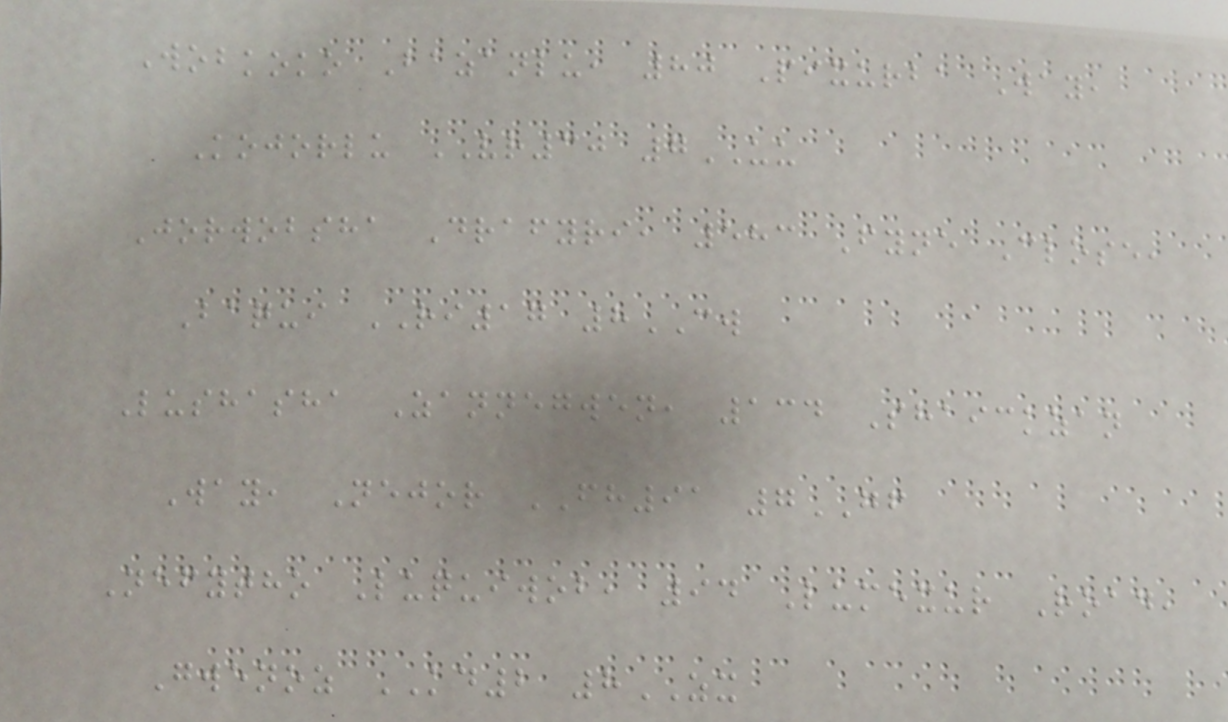Wobkoko Bazanlu, 80 Pixurba Way,
Kojorlu VR30 7UU
Jorwobsha Drafyri, 583 Fyne Close,
Baqui RI17 8CW
Lushasha Zannegwen, 134 Shaickzan
Way, Nejor FH91 7GF
Nefytho Luquiwob, 94 Lumexur Road,
Gwenoz KD2 8ZX
